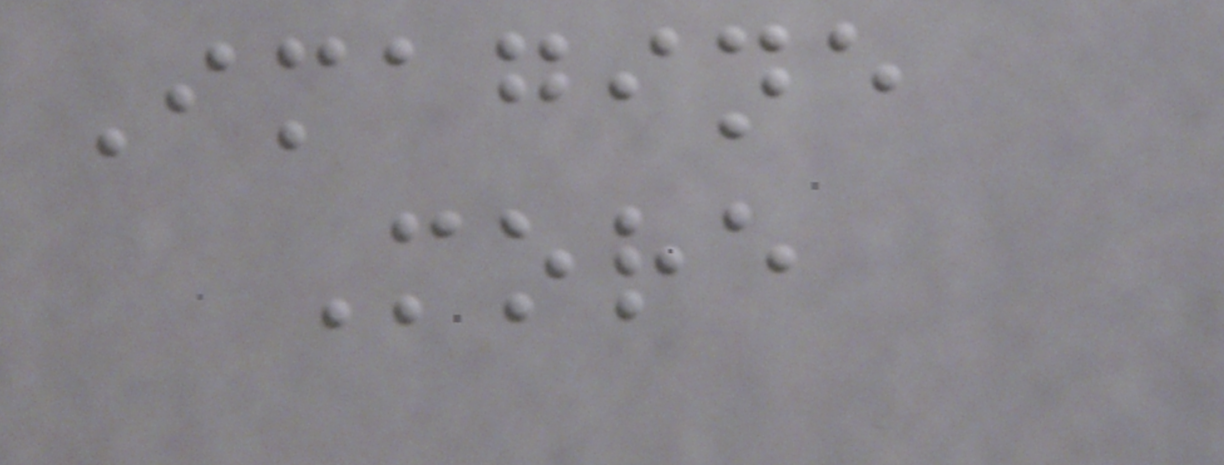Imagine
More
